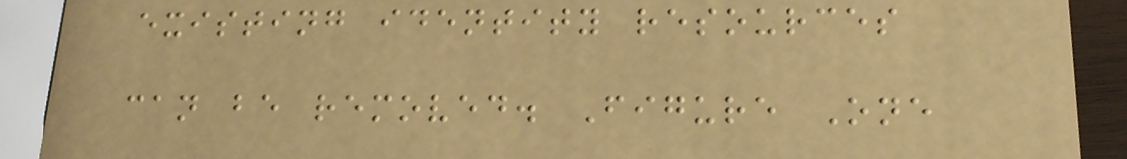existing identity resources
can be removed. Figure One
